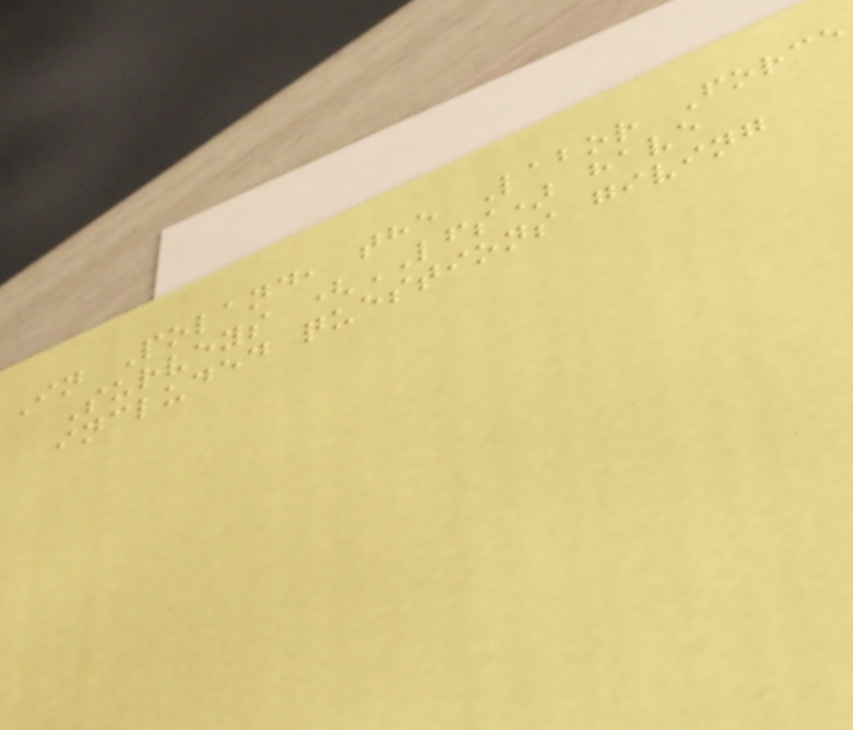In Poland, the Labor Force
Surveys (LFS) have
included questions giving
